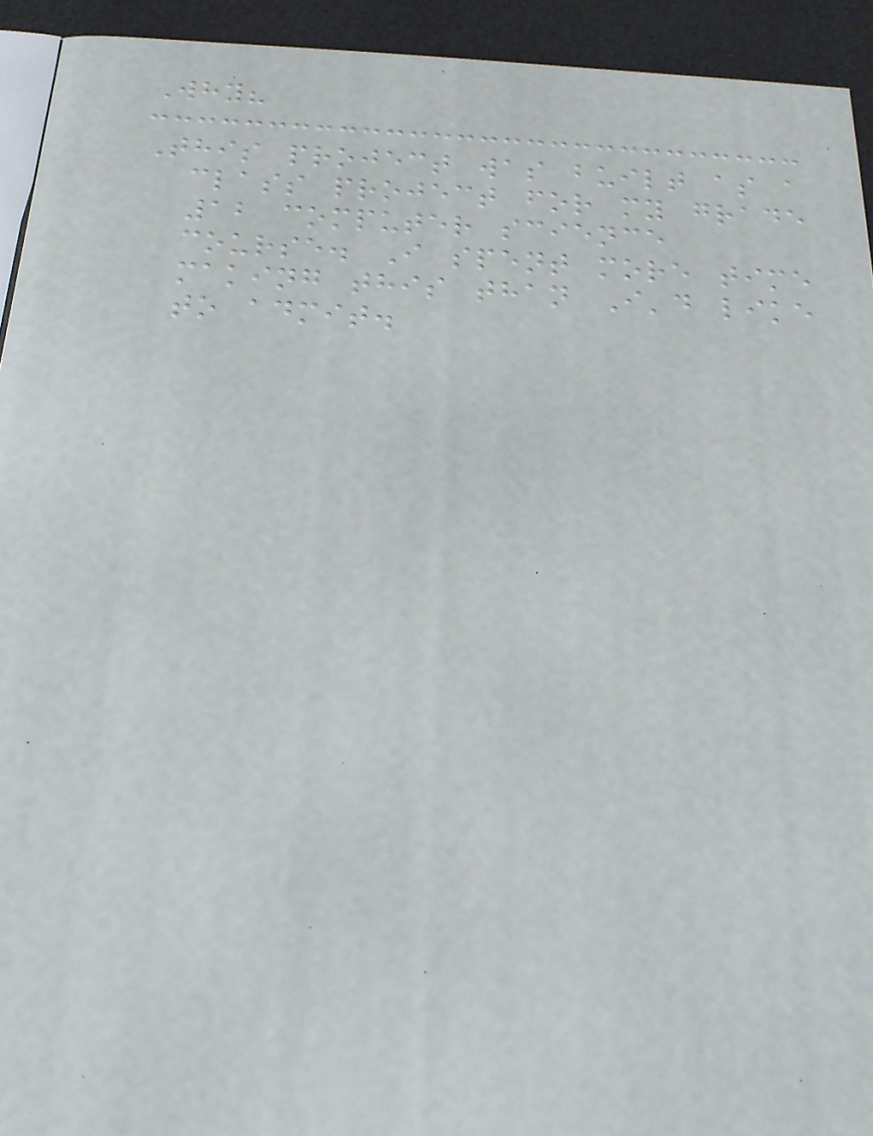Why?
This project was built as a
class project for my grade
12 computer science
course. I spent more time
making this than I'd like
to admit.
